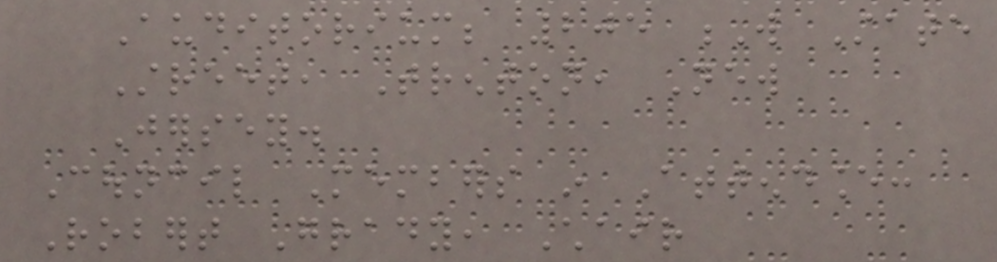Auditorium; 205 W State
Street, Trenton, New
Jersey.
Council Members in Attendance:
Robert Grady, Chair
